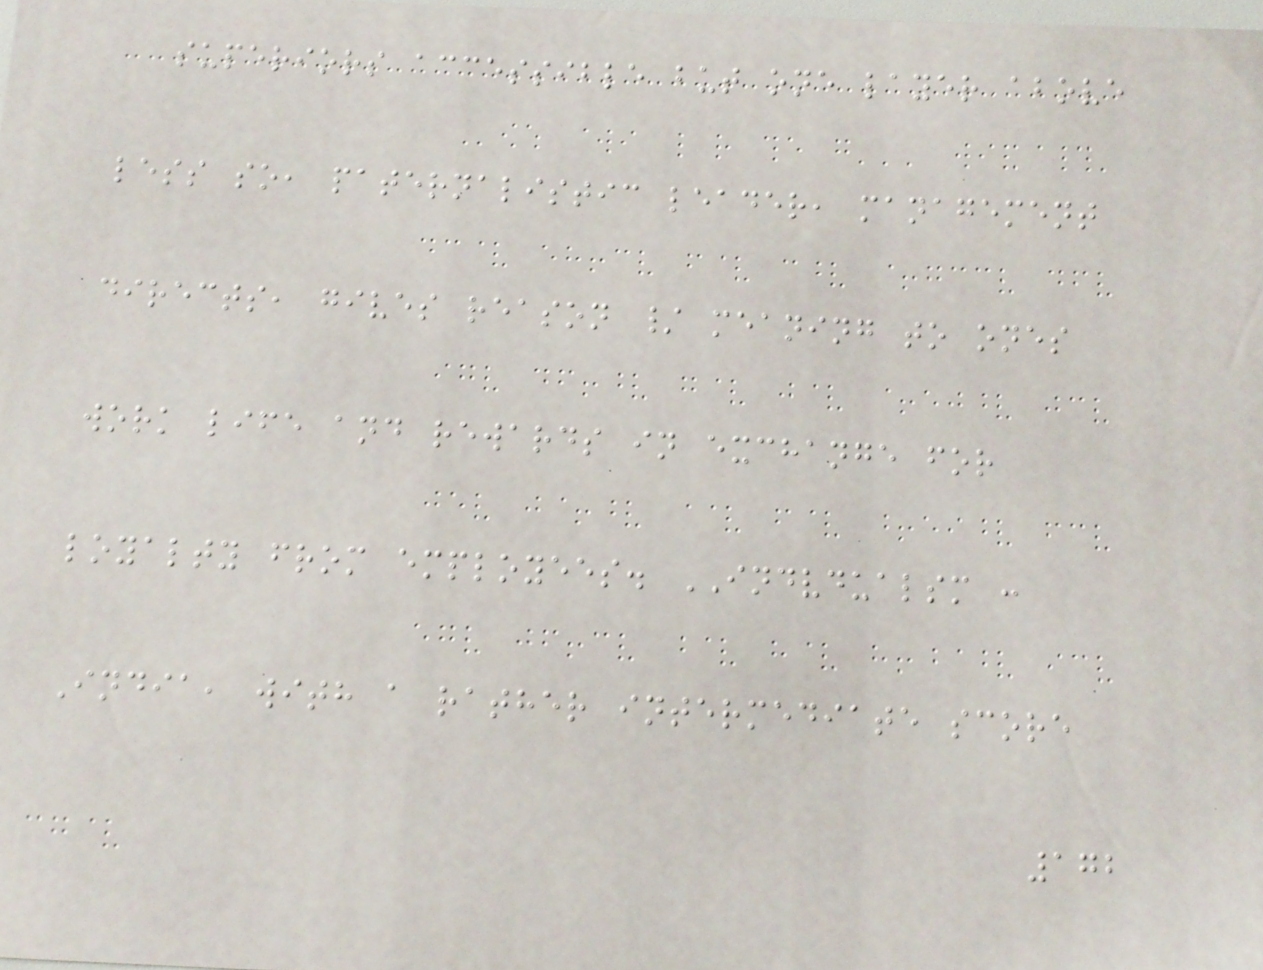superiors accessible but one layer above
less so, paternalistic leader, management
directs, gives reason / meaning to ones
work life and rewards in exchange for
loyalty from employees. INDVDUALSM :
India, with a rather intermediate score
172
